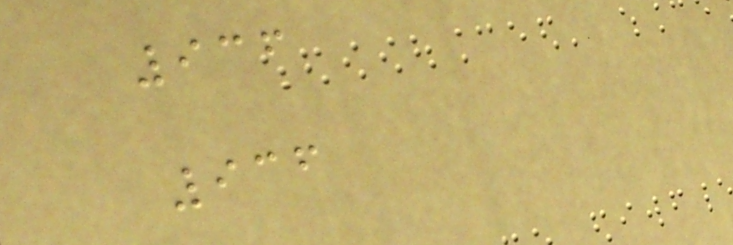936
936
